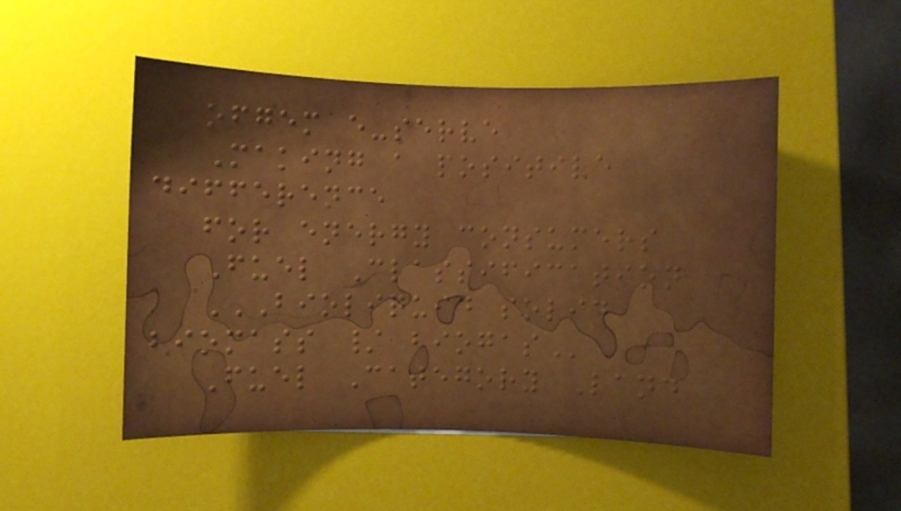ofgem e-serve
Making a positive
difference
for energy consumers
Fuel Classification
BIOLIQUID SOLID
BIOMASS / BIOGAS
Fuel Category Land
